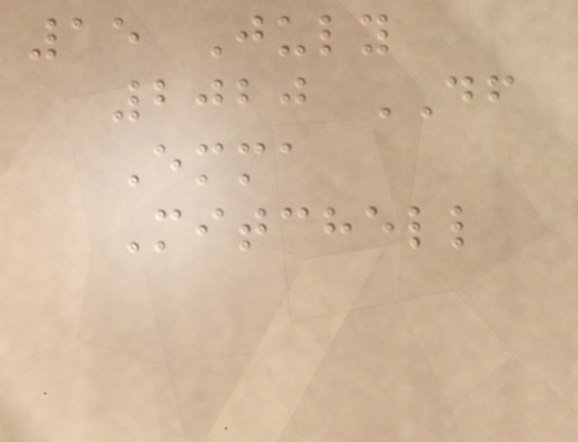15 July
2020 DF
Emma
Mitchell
